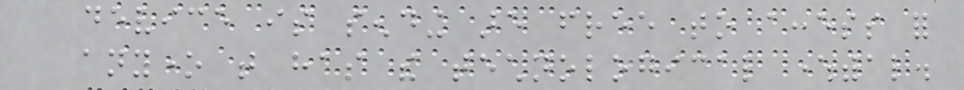device is sending are free to access for
anyone that has the technological wherewithal.
